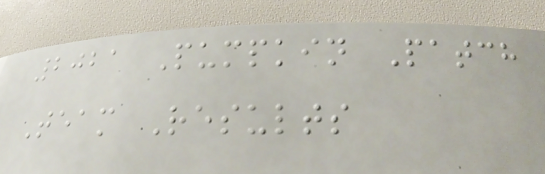2021 Pumpkin Patch
Team Results
